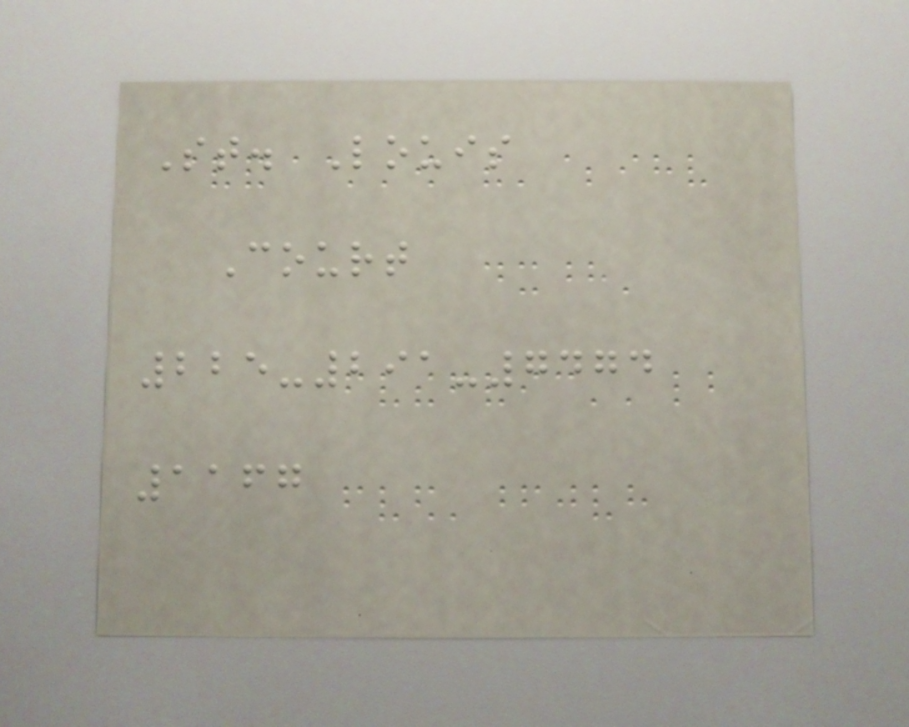St. Louis
Court
225-291-7474
1167
